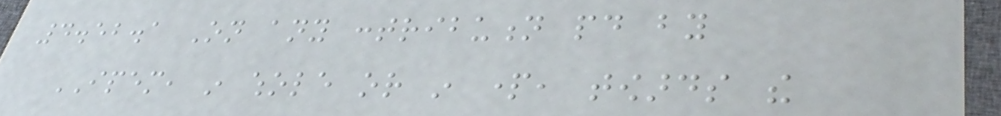4.52.1 On any contribution paid by
IPEM, in whole or in part, towards the
